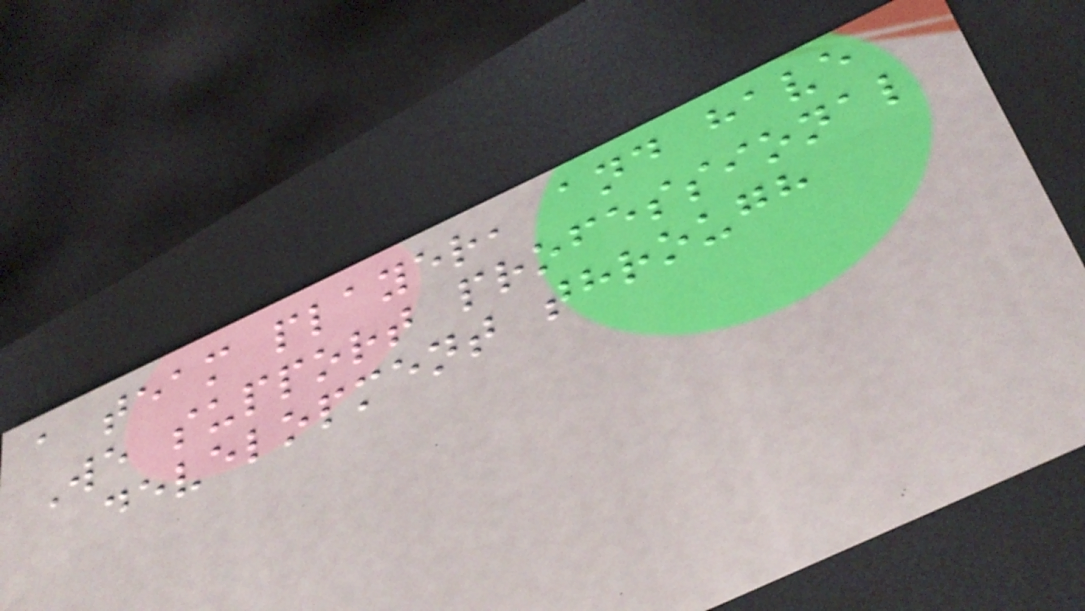a team player, and have
We support professional
development through
